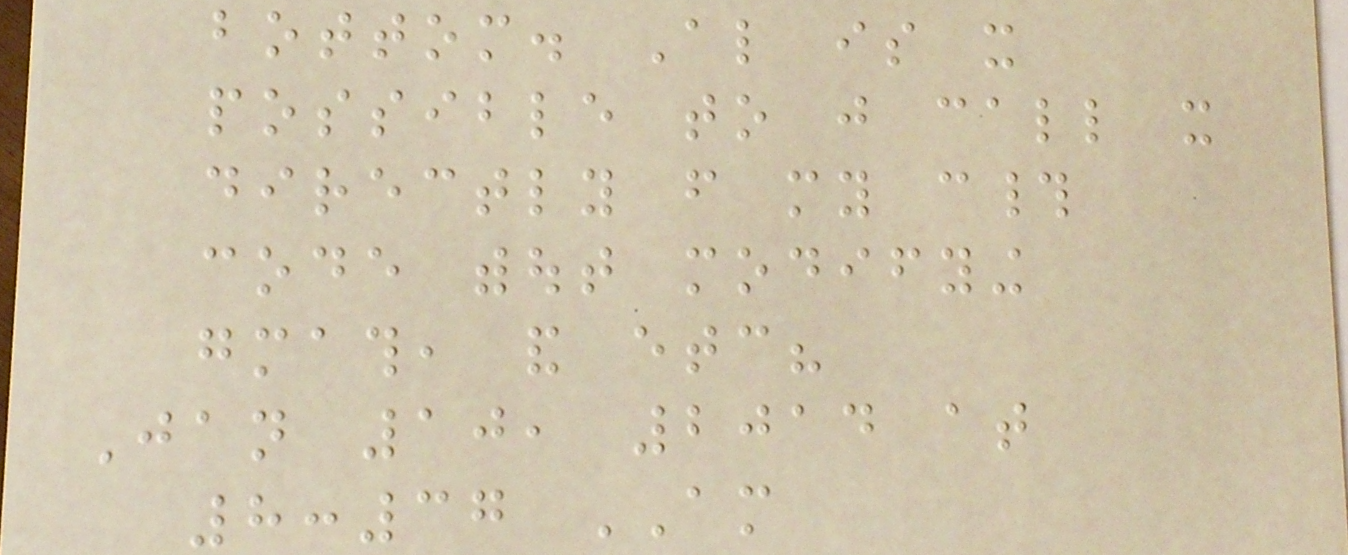bottom. Also is it
possible to just call it
directly from my c#
code without modifying
gmath, and etc?
Jan 10, 2014 at
8:37 AM
